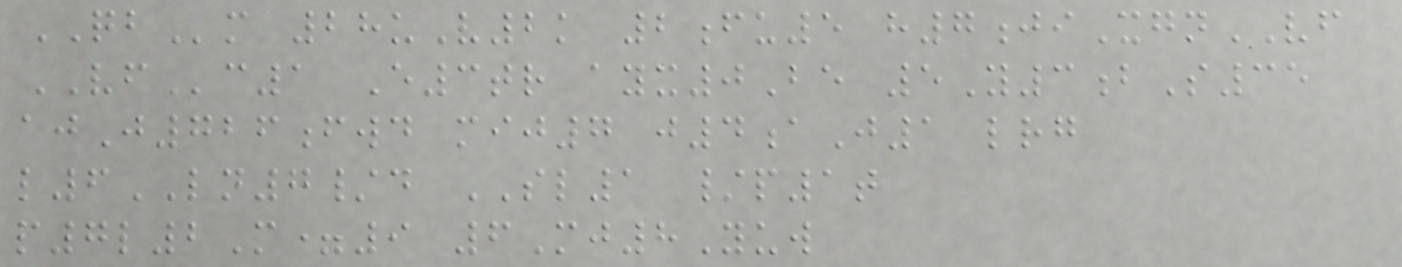QBm 28uV2k 2fu5 h7jiXgnVF
VFc1 E3tr ayx0Be 5Y3bS35
ajJ726fwd mij7 j4aJ1 lrg
l6LN7/d SL1 /p1t
p7l2M=9 6Mj8Yuw
